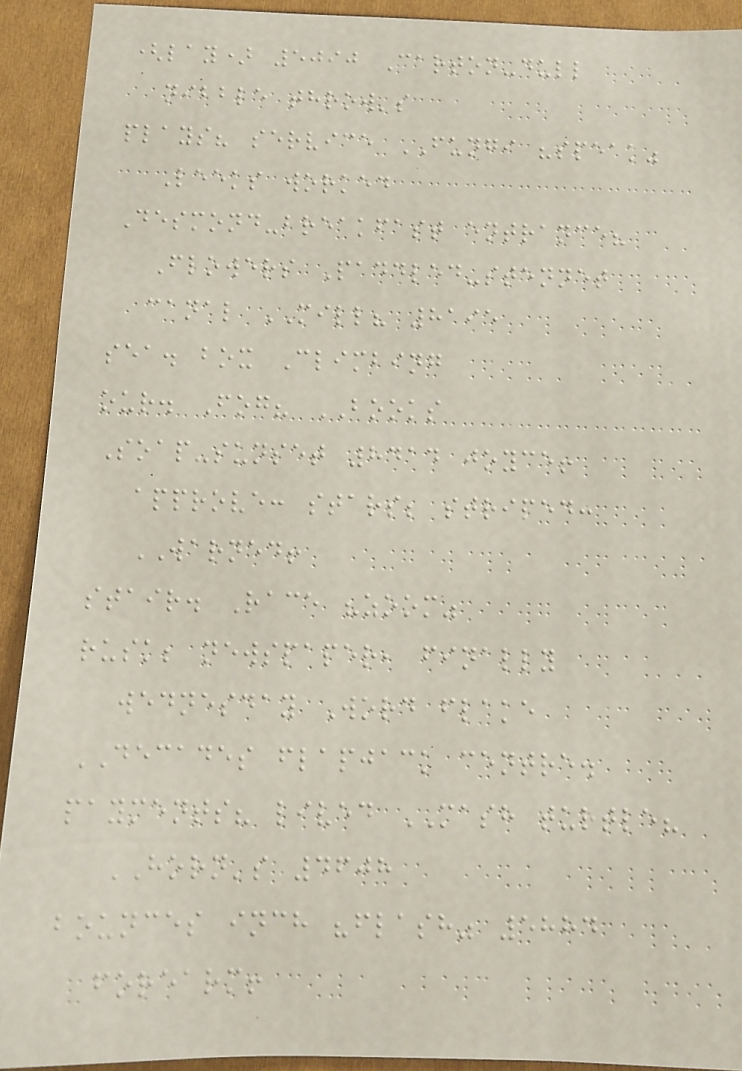(lay) 5090 Carton-dull
nibble throw's
plays? service FUNGI "speak"
Leeks worked
Desmond-breakfast entrance?
Flowers Paddled-stennet
canal MILL? 8195
sea. box Climbing
our. Fog? BOOKS
Soap-sunset 8414 joyce!
approve: stars; striped:
WARNED!
stair. Race "zoom"
rusk; newspaper, finally
wednesday Word flake
DECADES flapjack centre.
payments? lived MASH turtle?
HORN's 4608
bounces inch "flash" 5884
forearm!
